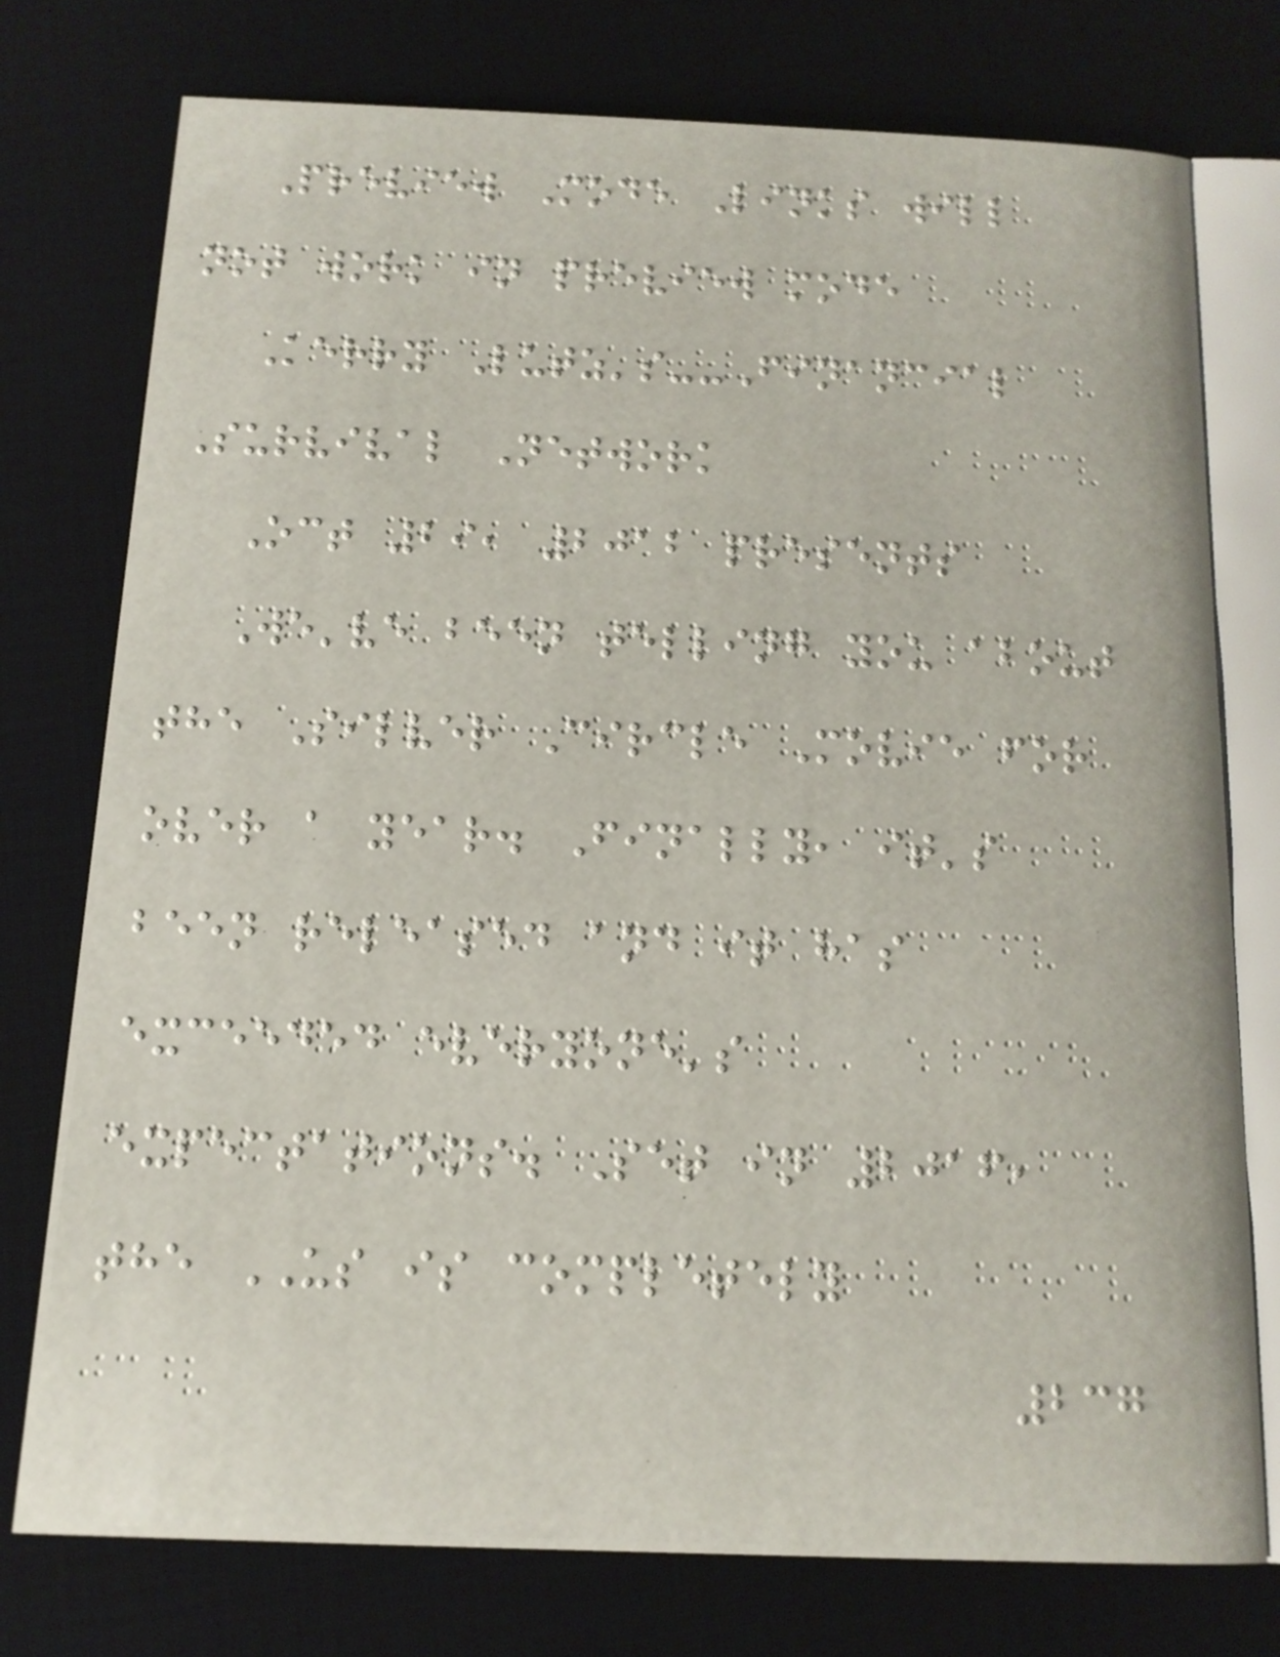Preview Mode Links will
not work in preview mode
Kerry Lutz's--Financial
Survival Network
Oct 29, 2012 presents
We've been telling you about
the Silver Circle Movie for
over a year. Finally, it's
been released and it has
exceeded everyone's
expectations. Set in 2016,
the US is completely
237
